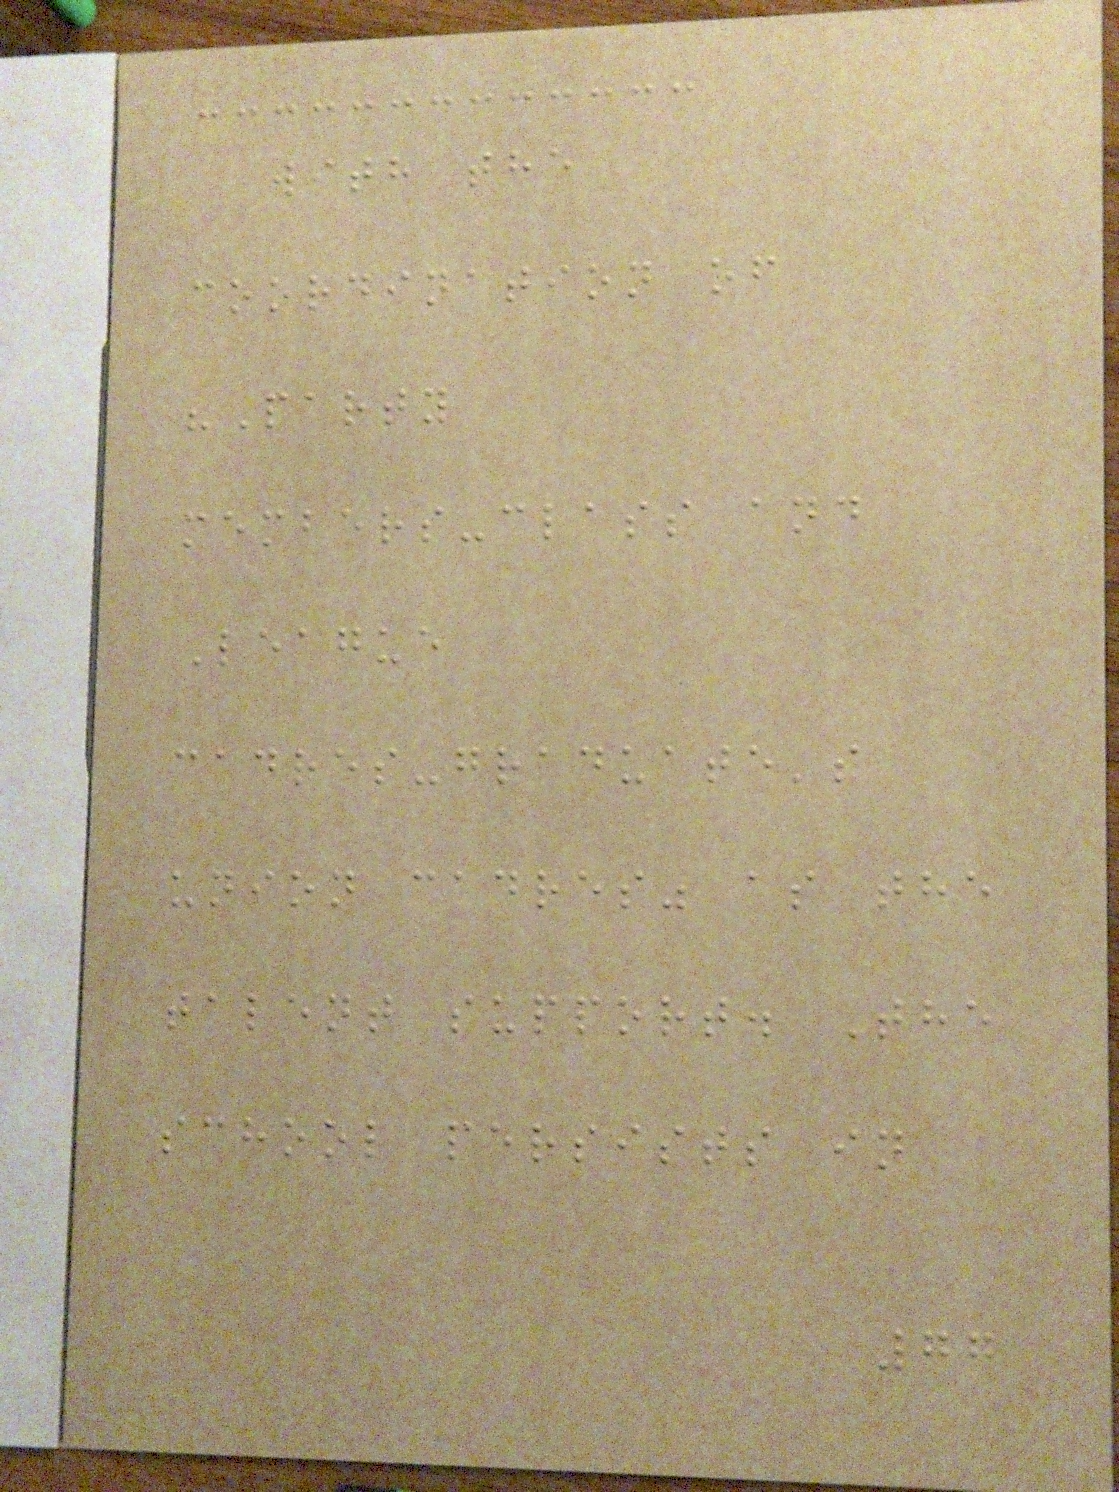with the
coordination of
"Party
members-class and
League
cadres-graduate's
union cadres" as the
talent support. The
school persists in
77
